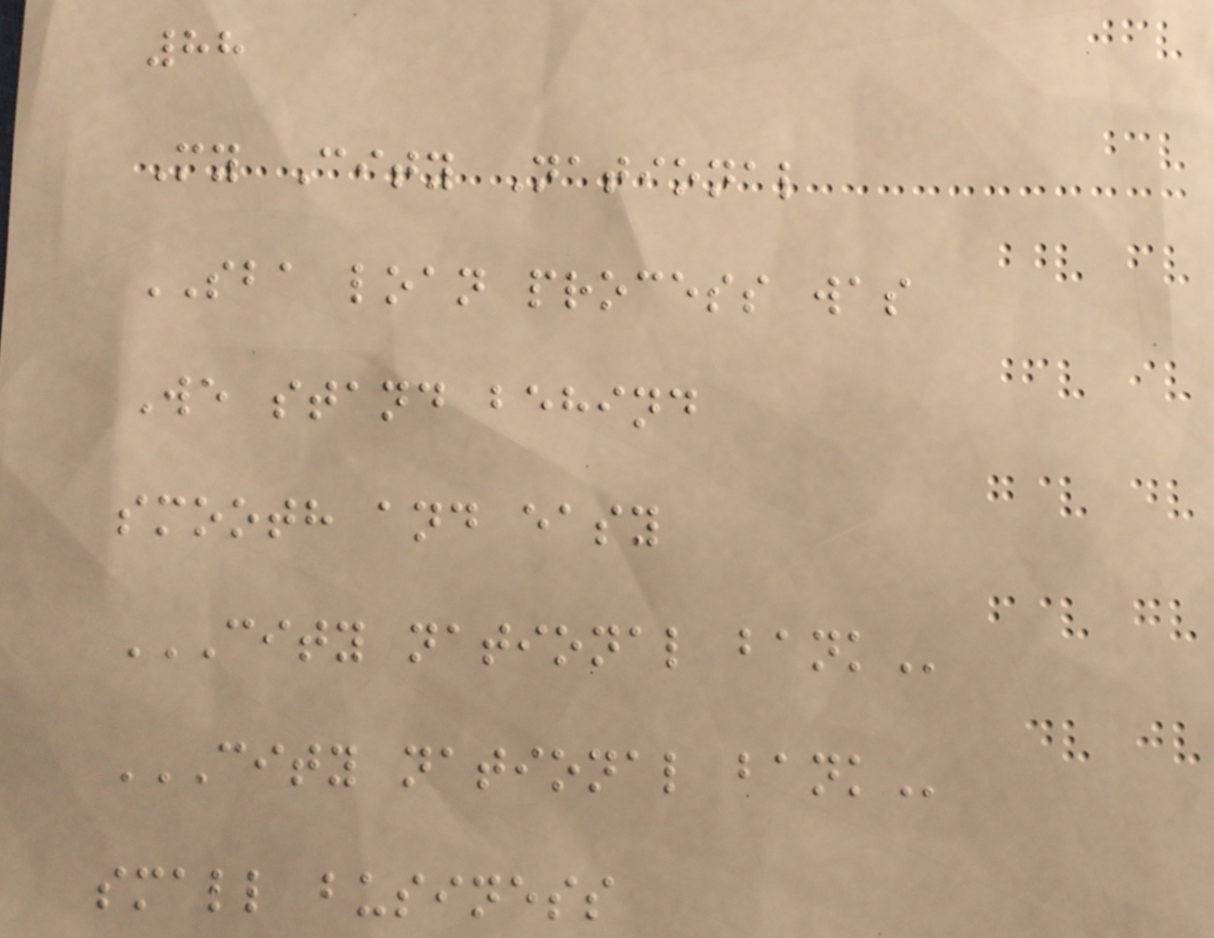88
My City National
SBA loan process was
We stand behind
smooth and easy
CITY NATIONAL BANK
CITY NATIONAL BANK
small business
